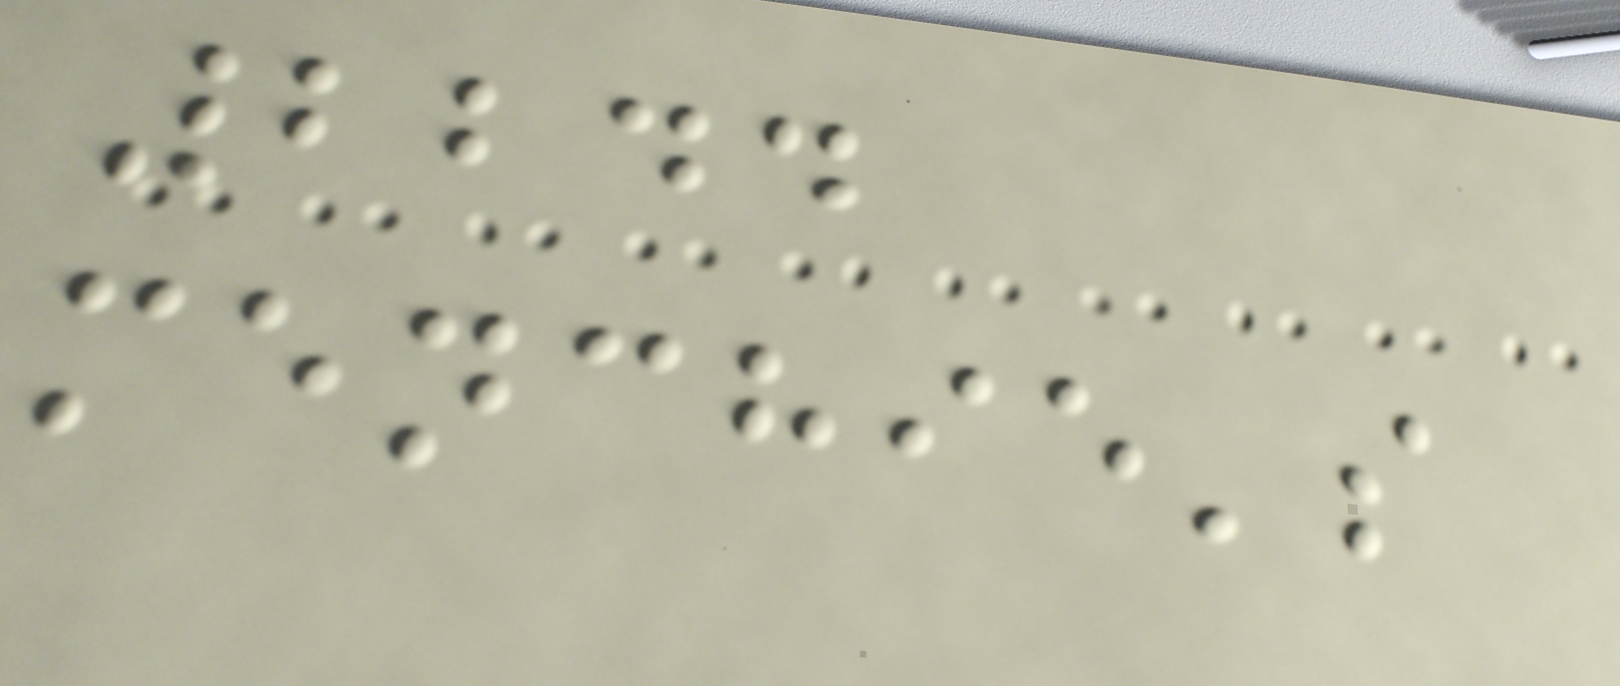2244
menchie's
